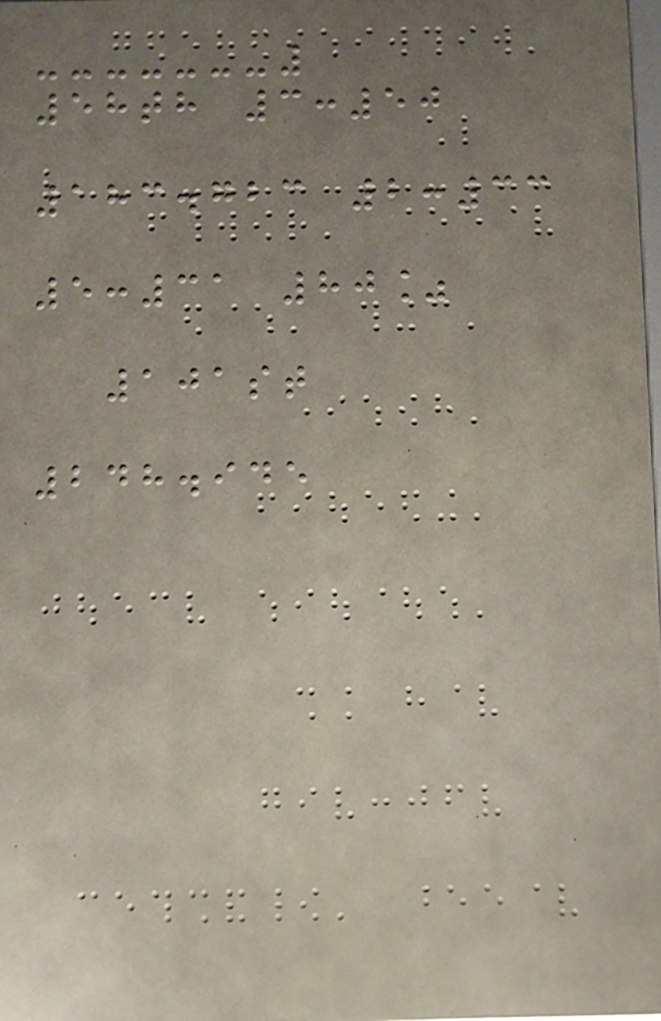58th 3:50
183.723 2:33
5:31 80%
101st
248.945
